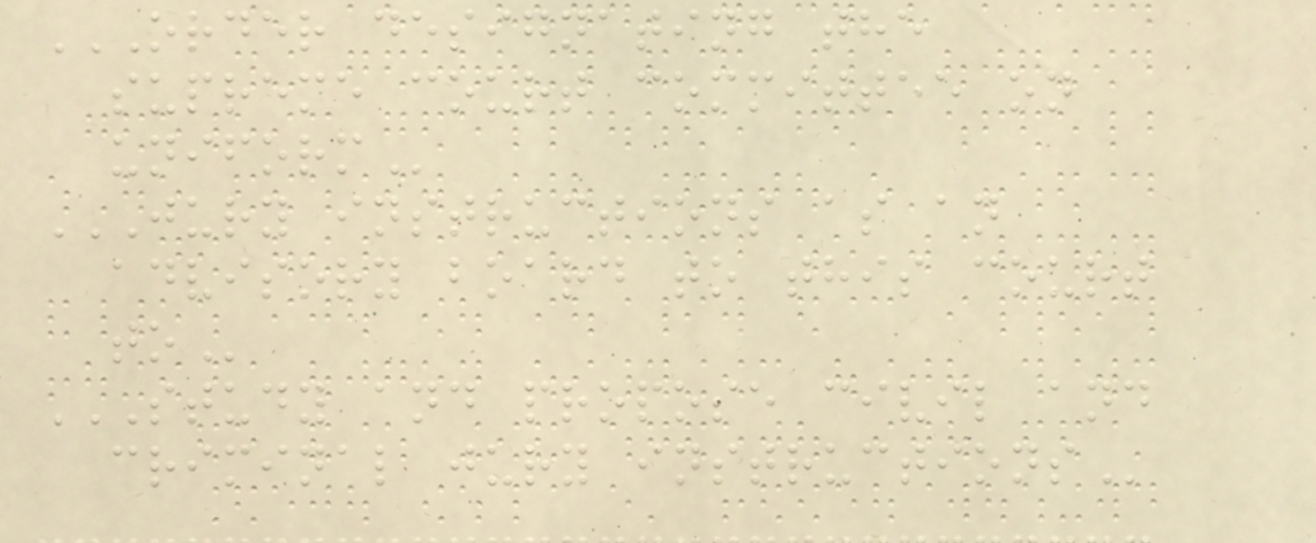ORDER DESIGNATING THE
SUPREME COURT COMMITTEE ON
UNIFORM
JURY INSTRUCTIONS AS AN
ADVISORY BOARD TO THIS COURT
TO
STUDY AND PROPOSE CIVIL AND
CRIMINAL JURY INSTRUCTIONS
